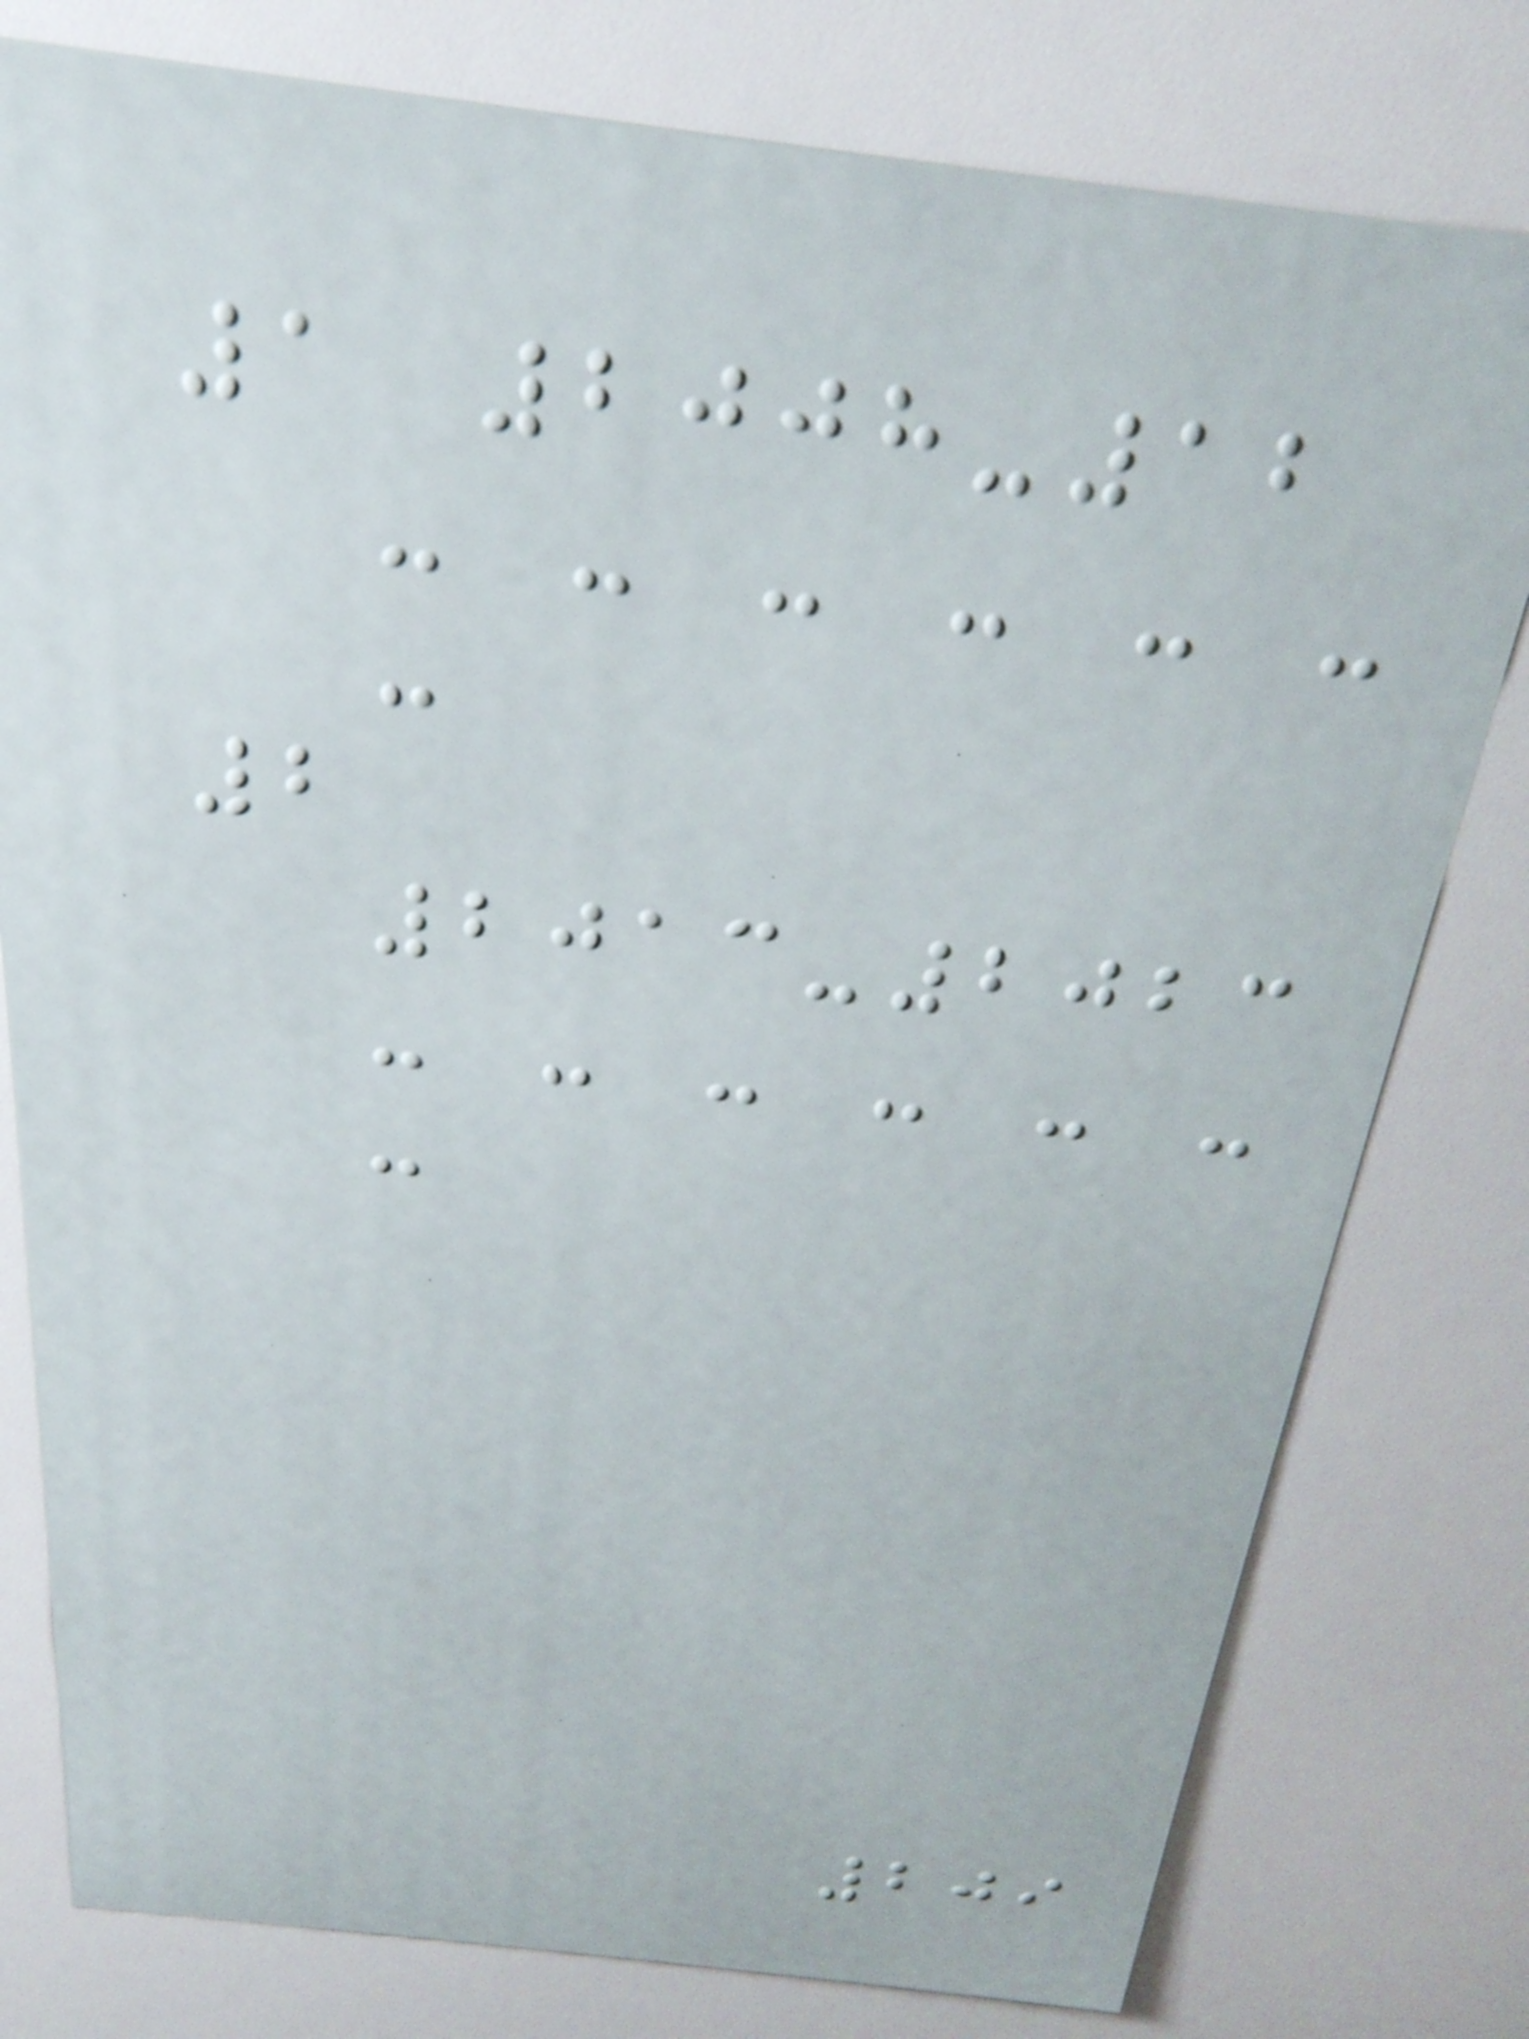1 2008-12
- - - - - -
-
2
2013-2023
- - - - - -
-
209
